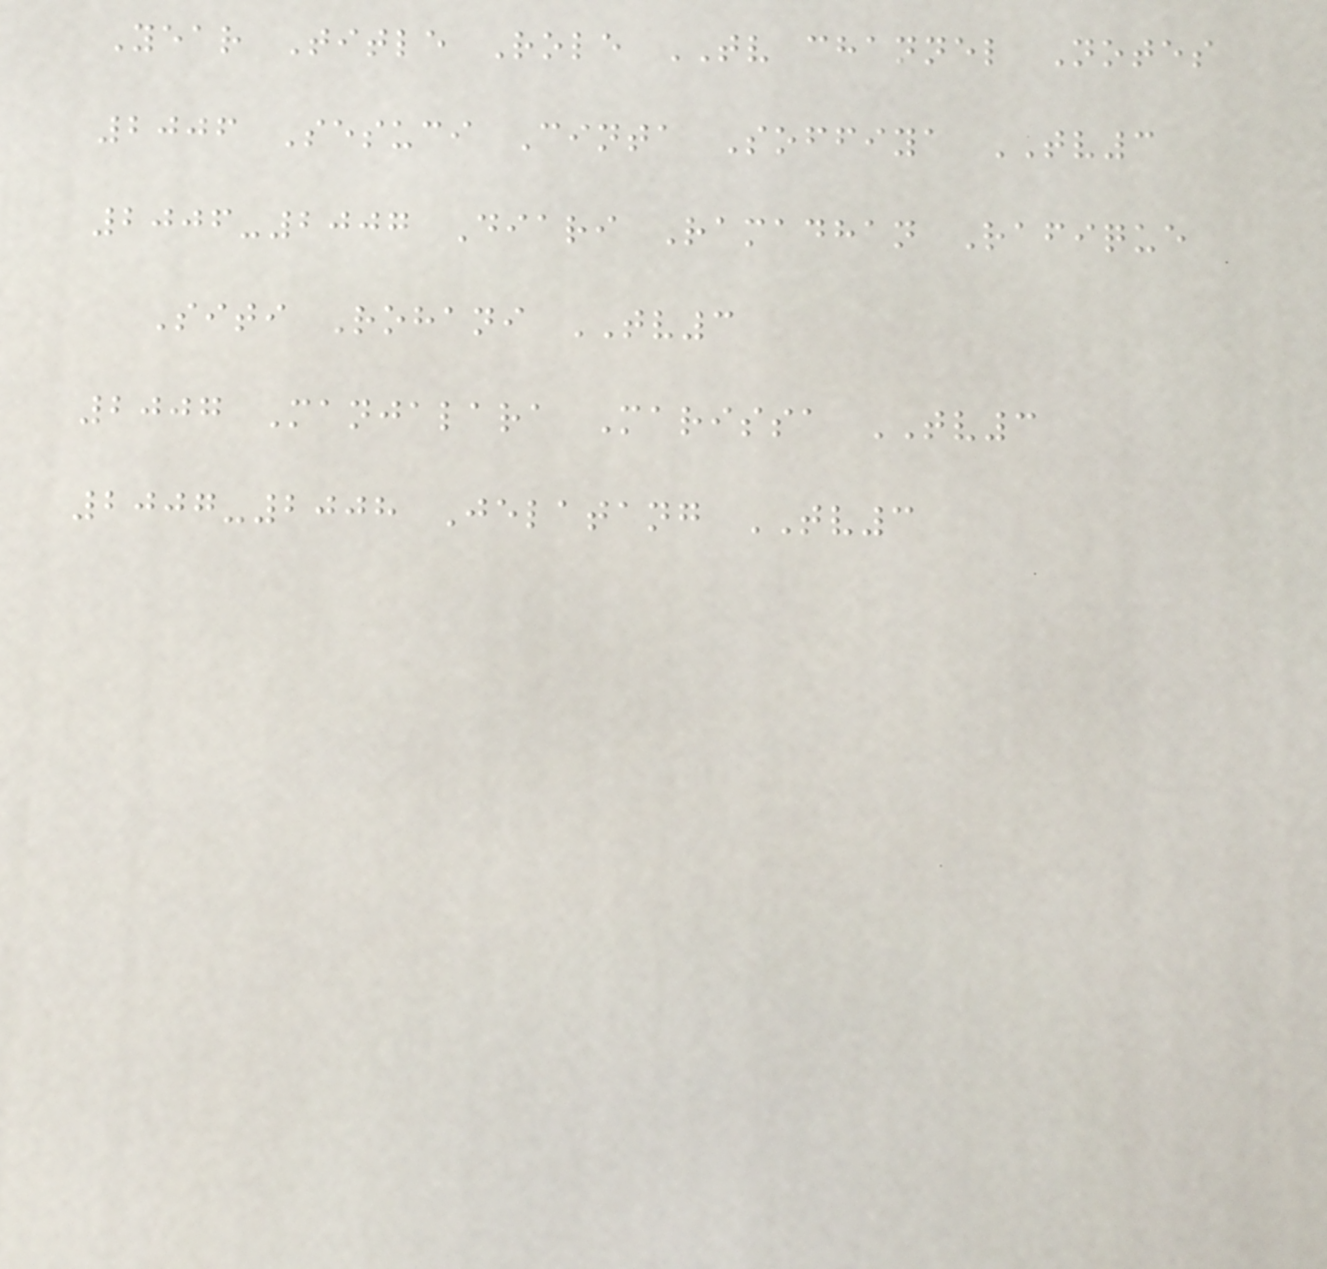Year Title Role TV channel Notes
2006 Sesuci Cinta Soffiya TV3
2006-2007 Diari Ramadhan Rafique
Siti Rohani TV3
2007 Manjalara Marissa TV3
2007-2008 Jelatang TV3
